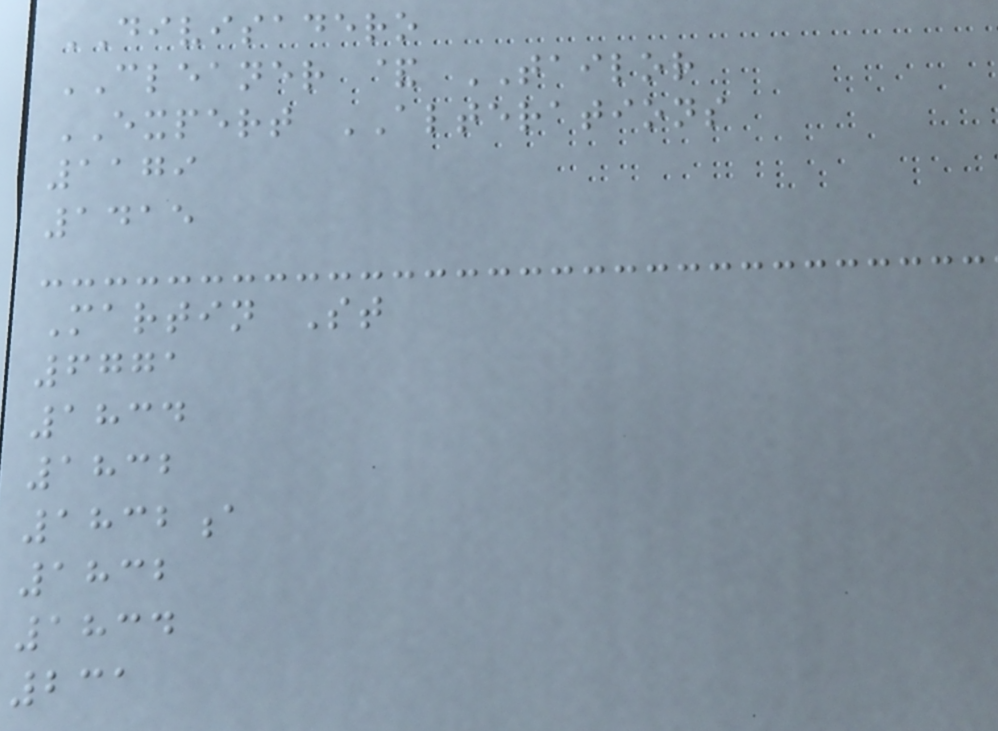DIVISADERO
CLEANER & TAILOR
EXPERT ALTERATIONS
1179
1415
Martin St
6771
1834
1832
1832a
1832
1834
231
